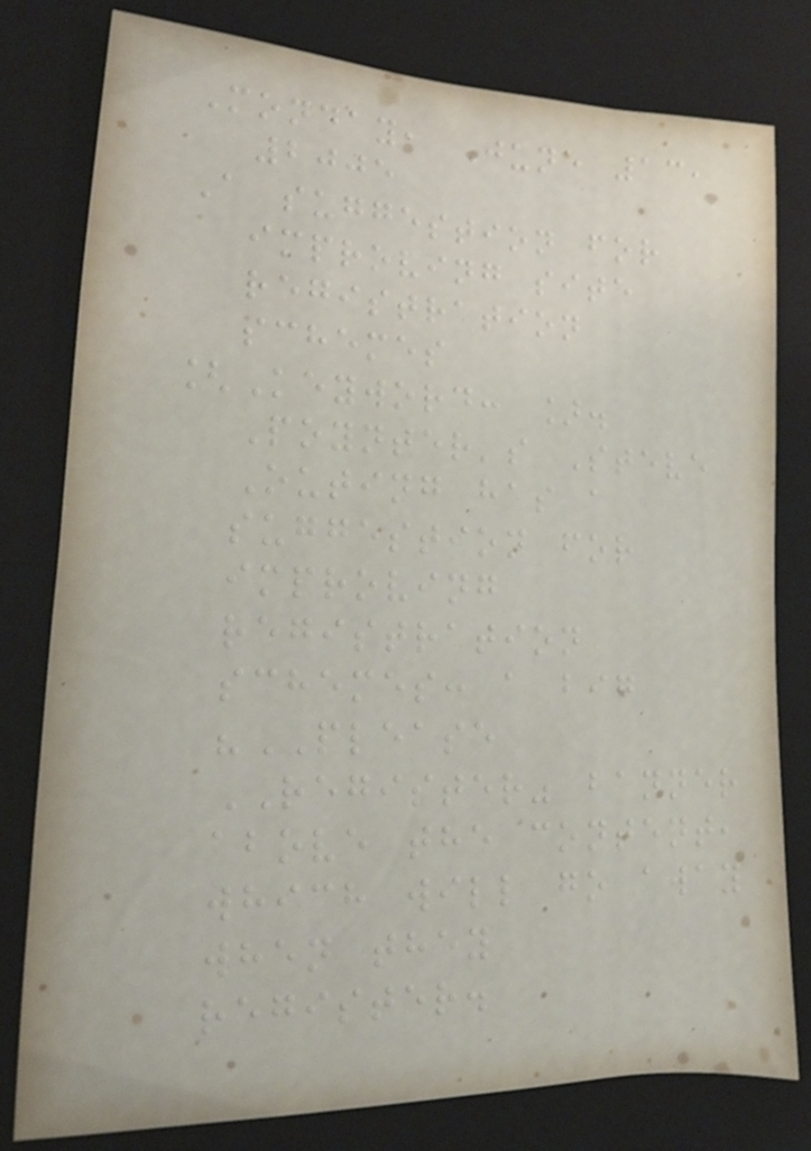Monday, June 13,
2005
A suggestion for
improving site
registration
schemes
[Keyword: ].
Poynter's Steve
Outing has a
suggestion for
improving
registration
schemes: a big
"PLEASE
REGISTER" banner
above the content,
which will go away
when they
register.
